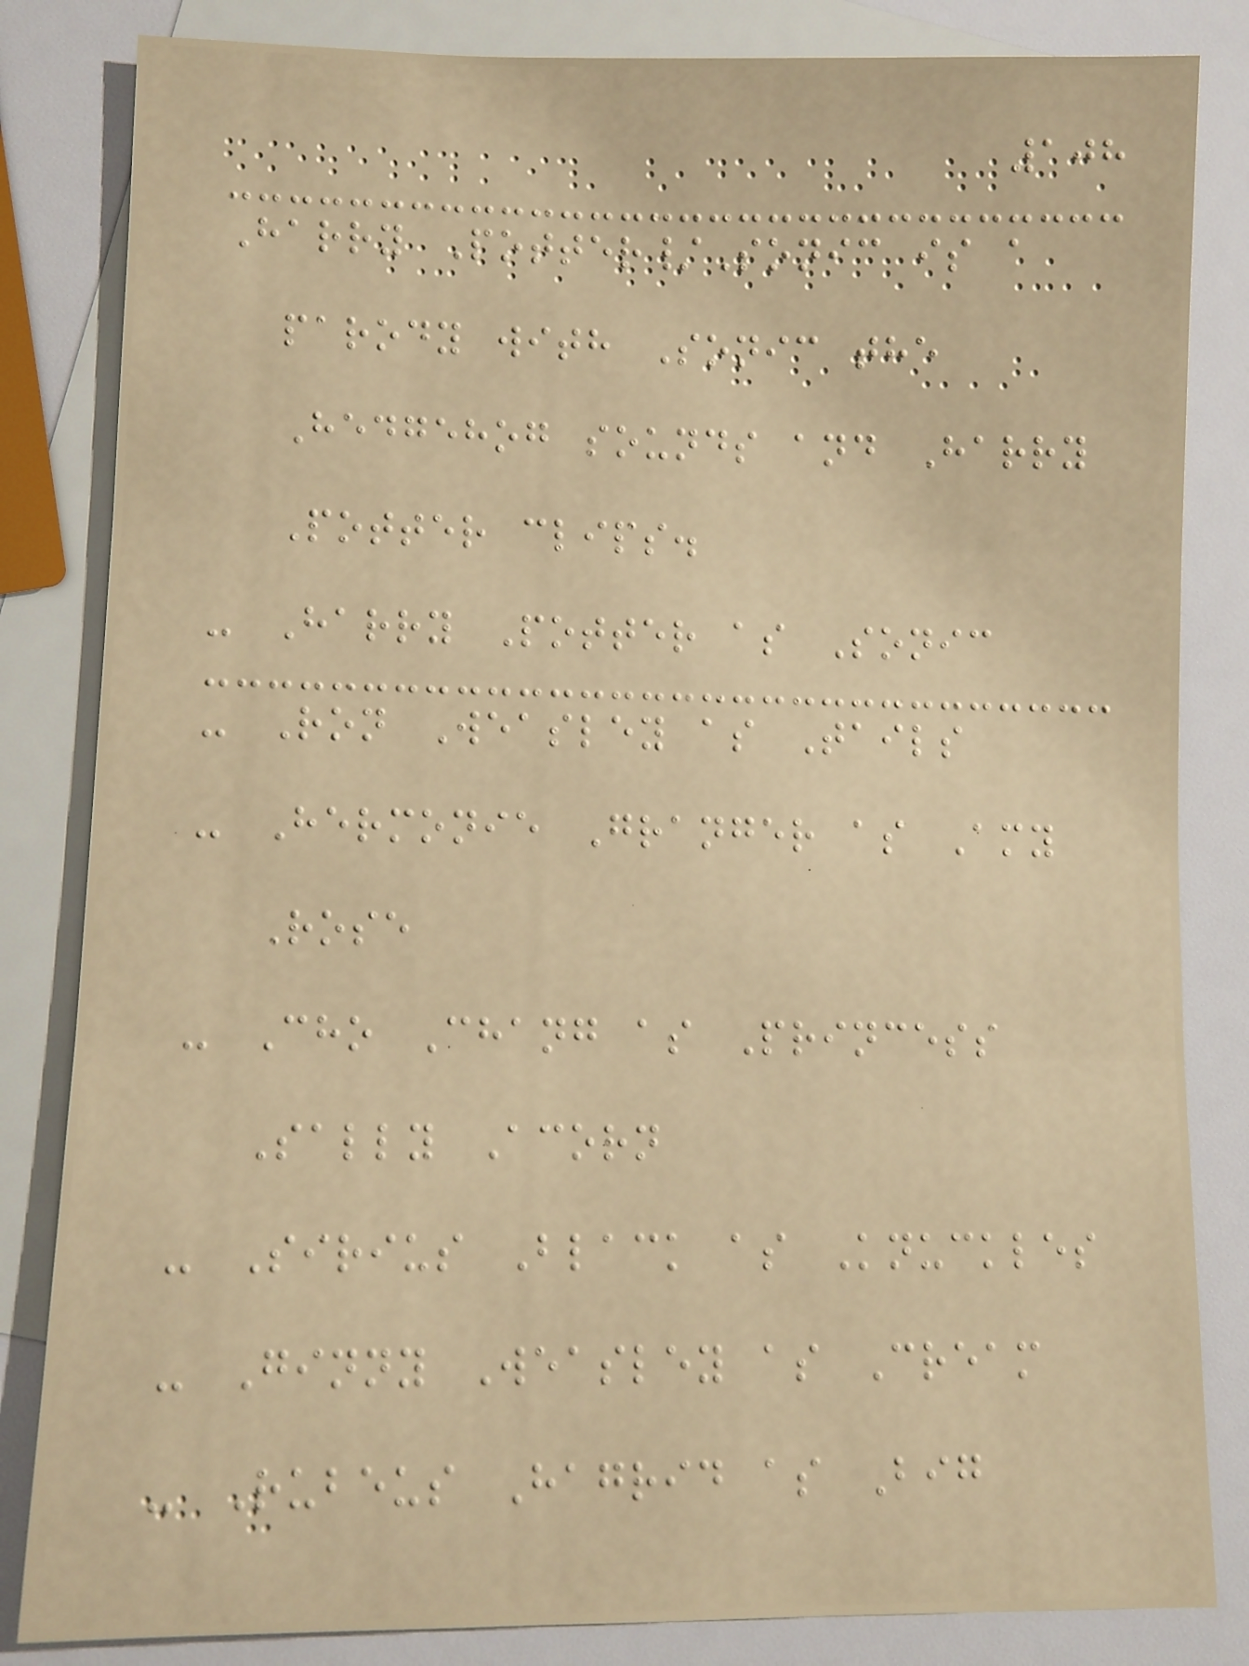108
Harry Potter/Sonic is a
parody with Sonic the
Hedgehog sounds and Harry
Potter clips.
- Harry Potter as Sonic
- Ron Weasley as Tails
- Hermonie Granger as Amy
Rose
- Cho Chang as Princess
Sally Acorn
- Sirius Black as Knuckles
- Ginny Weasley as Cream
- Rubeus Hagrid as Big
